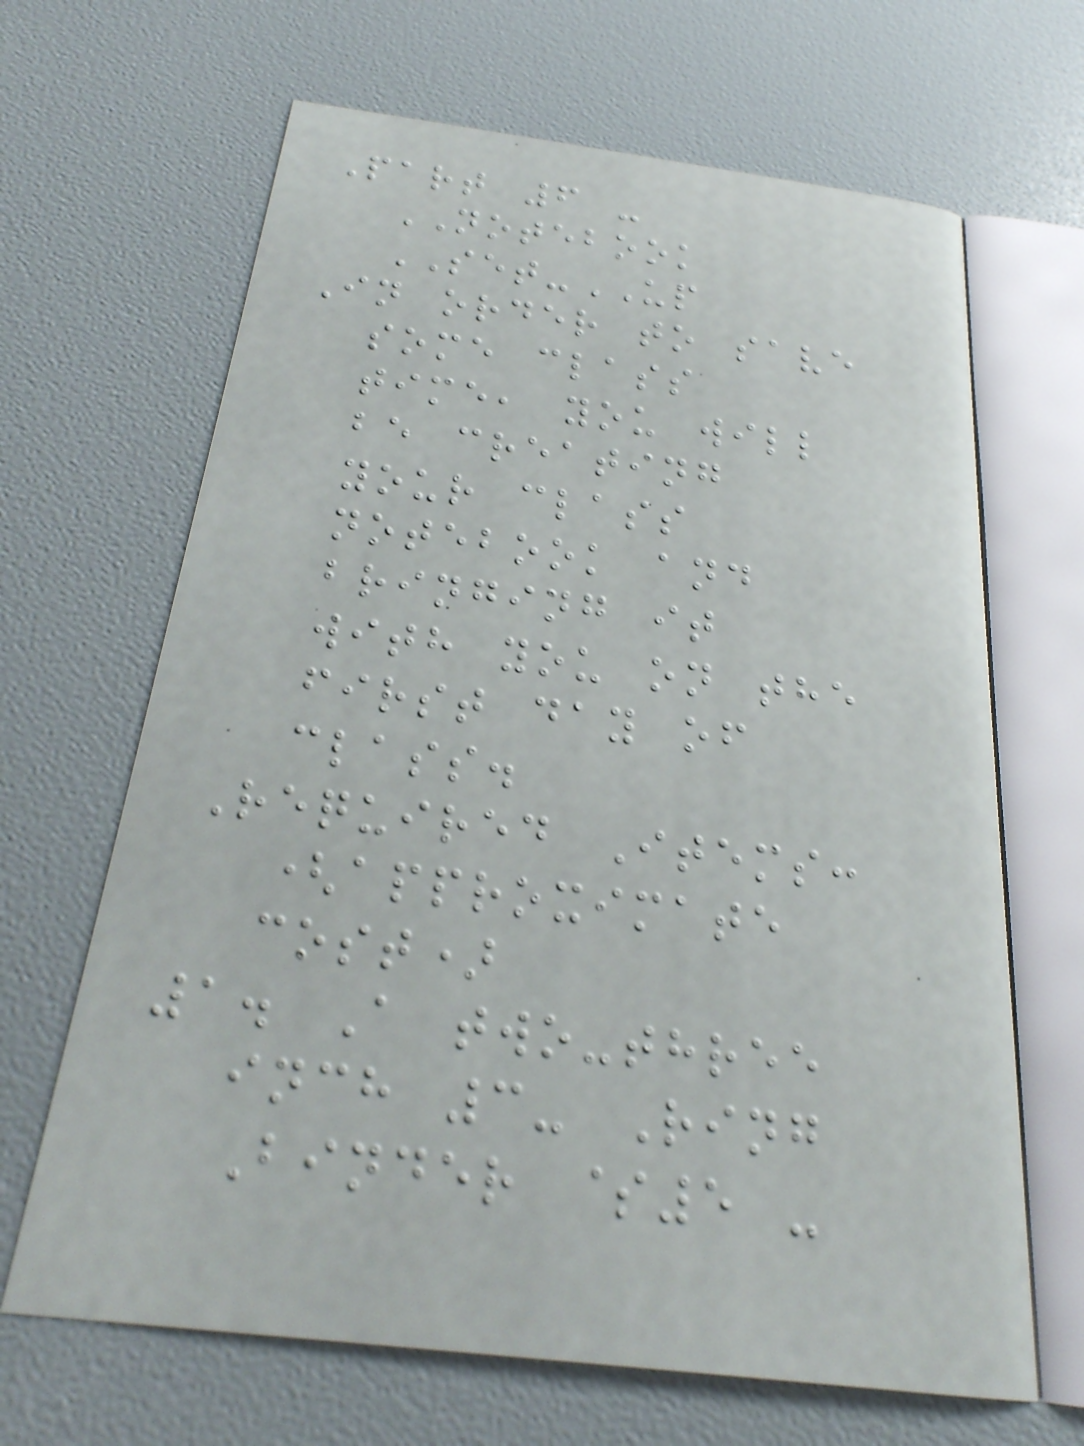Part 6 -
NOTEBOOK
SET-UP
In order to save
some class
time, you will
be creating
your class
notebook and
bringing it
with you on the
first day of
class.
Required Items:
(approximate
cost)
1. A two-three
inch 3- Ring
Binder $5 -
